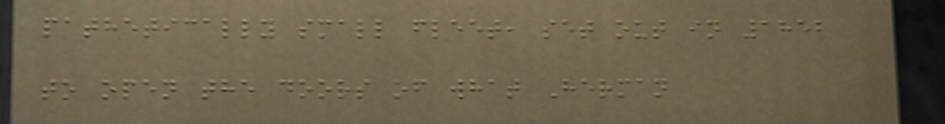pathetically small fleet, set out in 1852
to open the doors of what Herman
